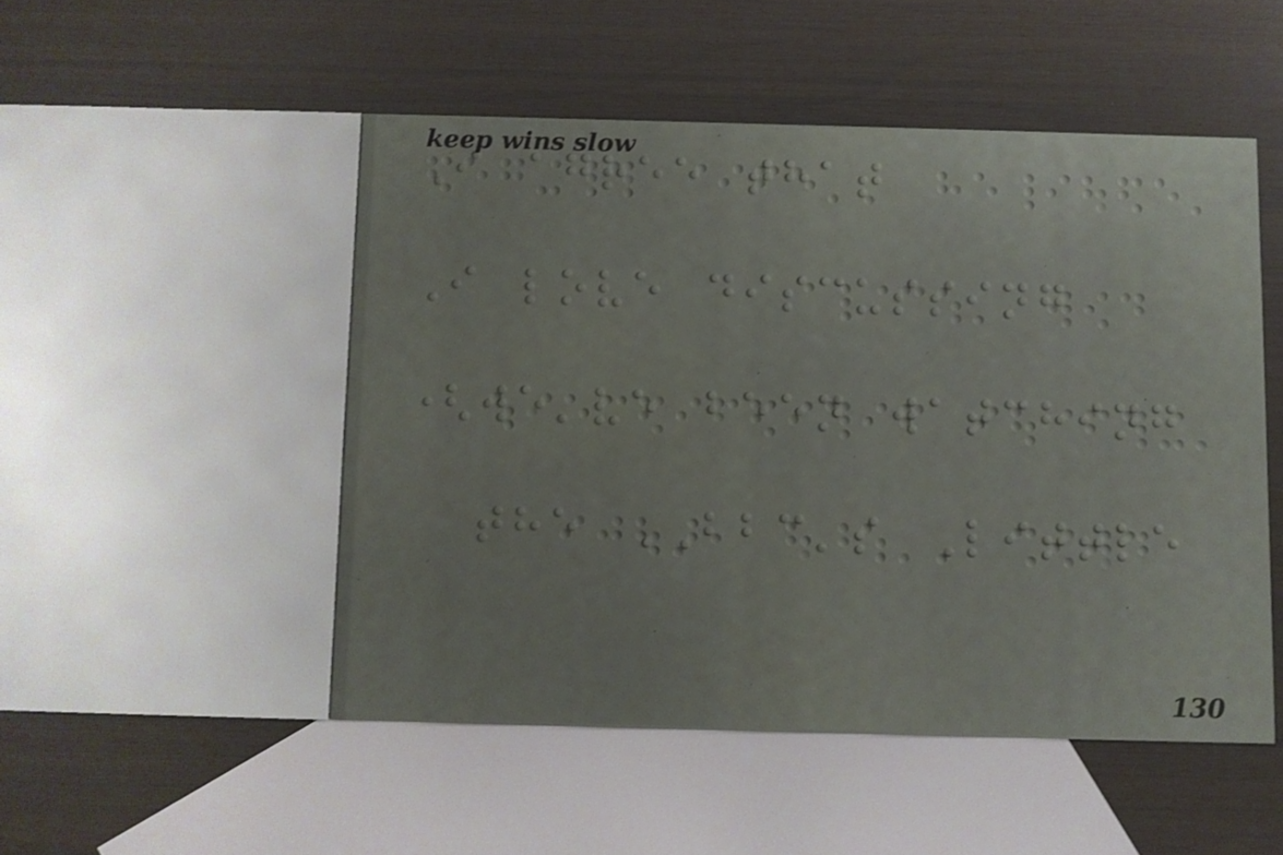I agree that
I love discussing
(we've been watching
the BBC's Little
